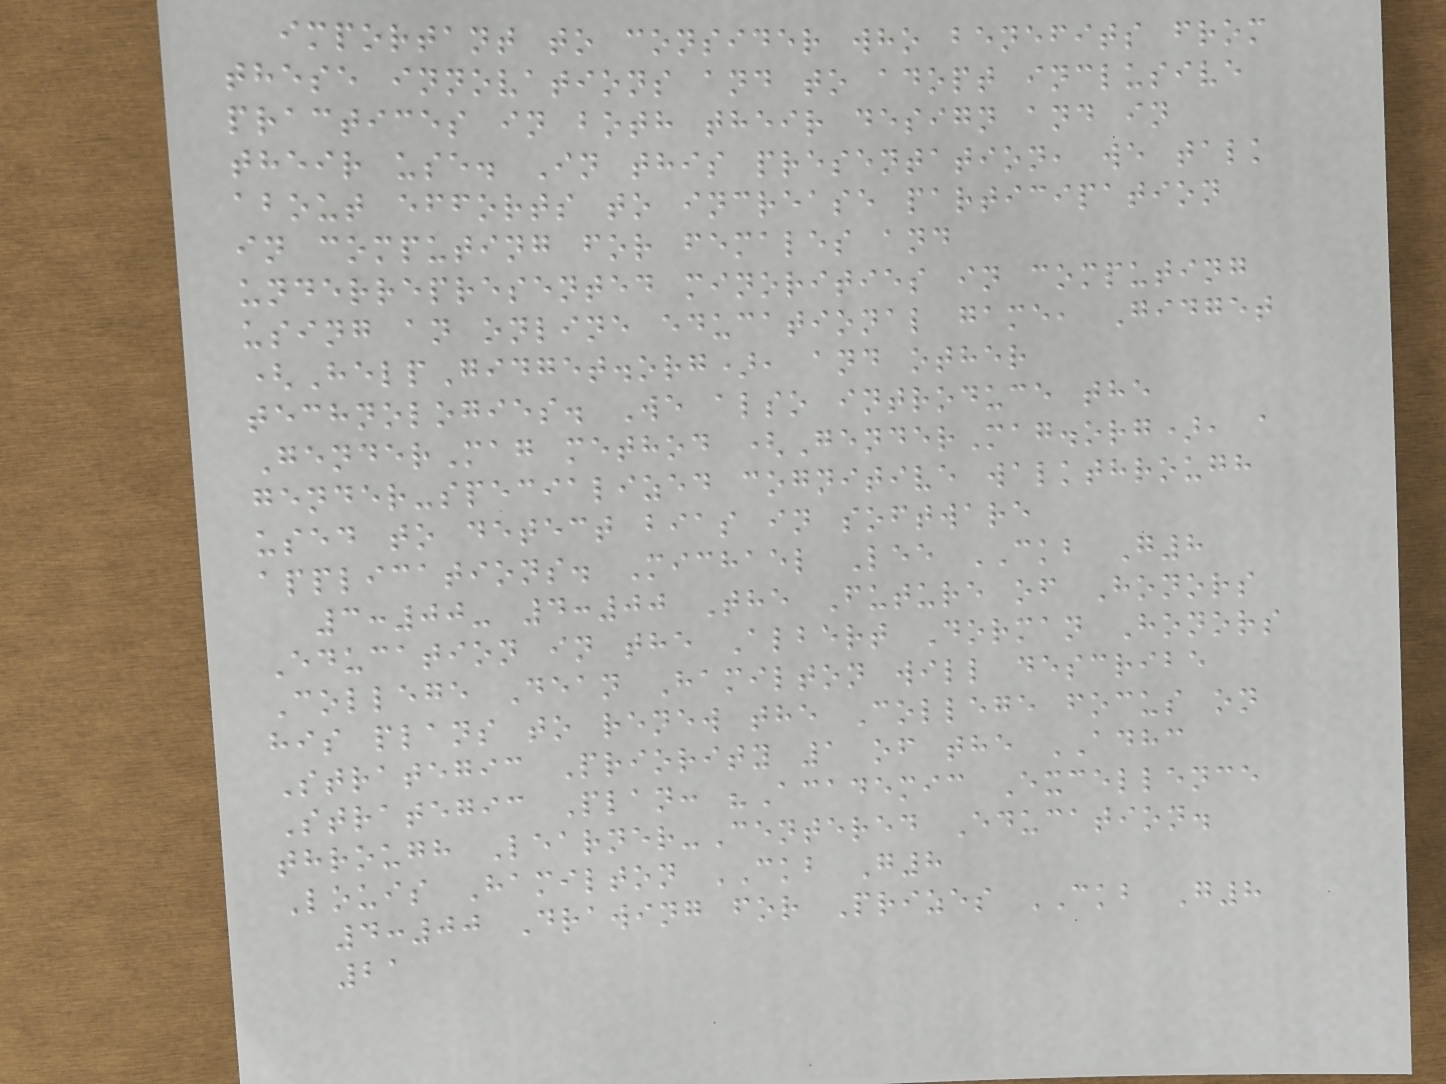important to consider who benefits from
these innovations and to adopt inclusive
practices in both their design and in
their use. In this presentation, we talk
about efforts to increase participation
in computing for females and
underrepresented minorities in computing
using an online educational game, Gidget
(HelpGidget.org), and other
technologies. We also introduce the
GenderMag method (GenderMag.org), a
gender-specialized cognitive walkthrough
used to detect bias in software
applications. Michael Lee CKB G8
3:00- 4:00 The Future of Honors
Education in the Albert Dorman Honors
College Dean Hamilton will describe
his plans to renew the College focus on
Strategic Priority 1 of the ADHC
Strategic Plan: "Academic Excellence
through Learner-Centered Education.
Louis Hamilton CKB G8
4:00 Drawing for Prizes CKB G8
21
